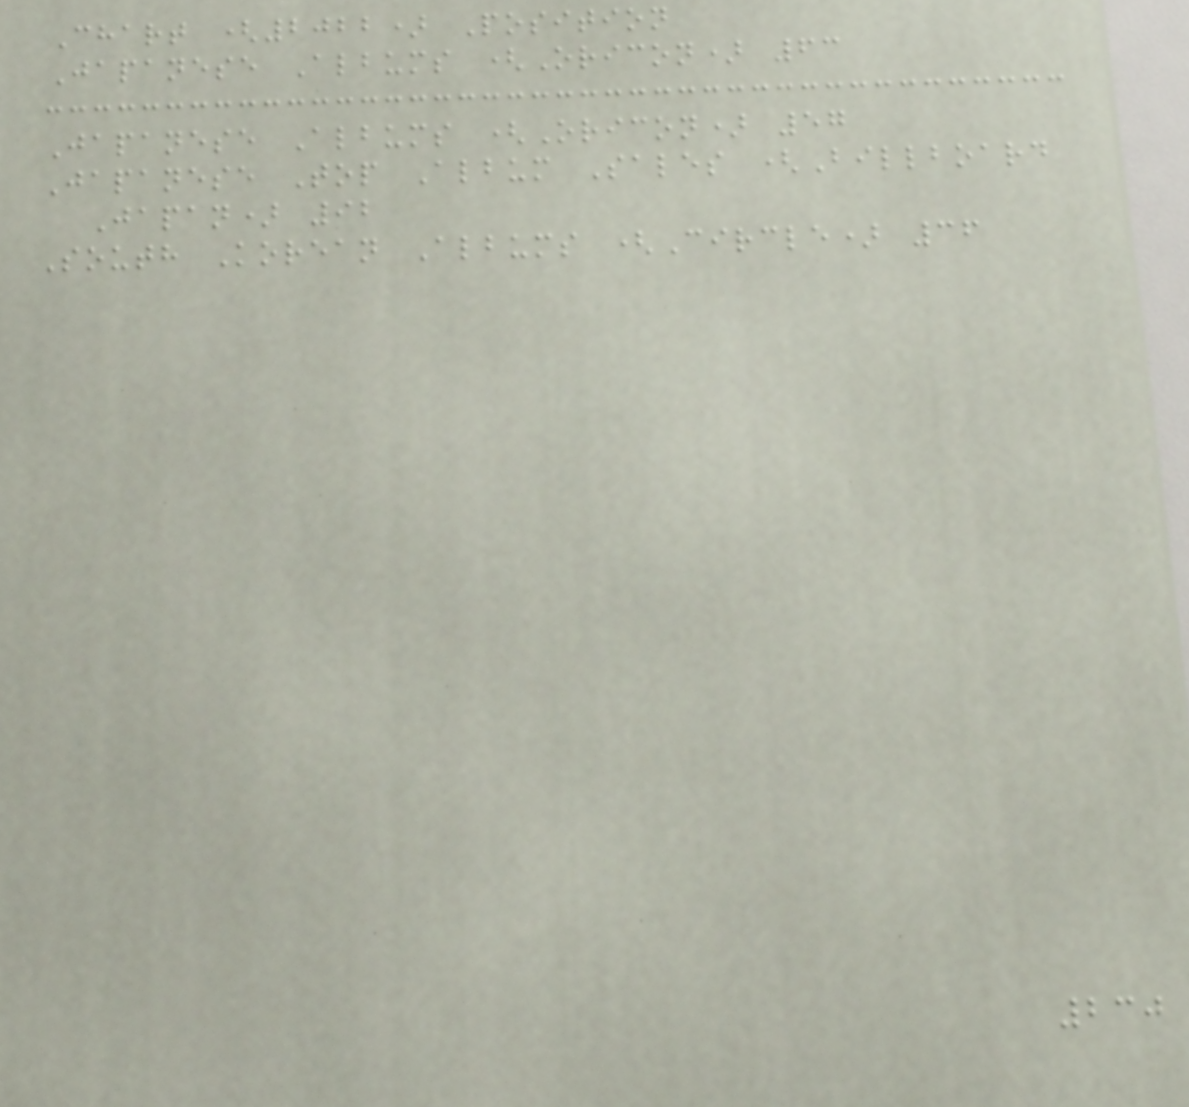Chart (2022) Position
Japanese Albums (Oricon) 63
Japanese Albums (Oricon) 57
Japanese Top Album Sales (Billboard
Japan) 92
South Korean Albums (Circle) 36
230
